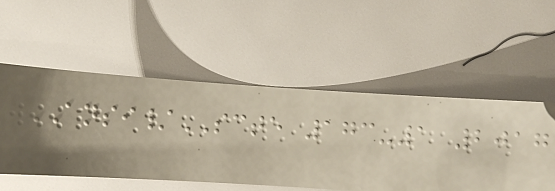ANSI/SCTE 173-1 2017
